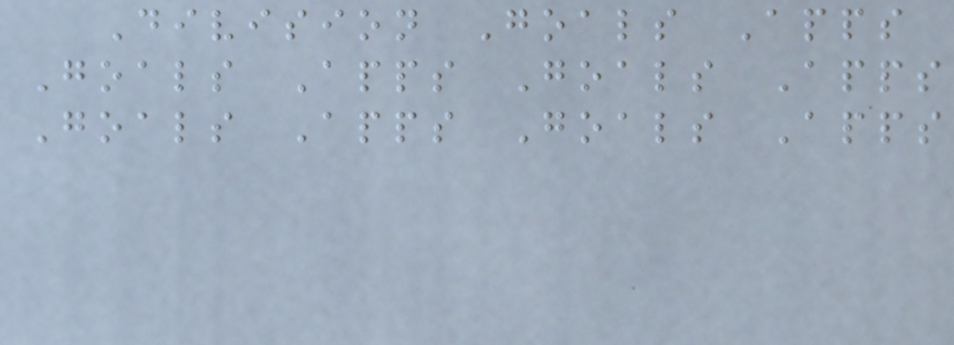Division Goals Apps
Goals Apps Goals Apps
Goals Apps Goals Apps
